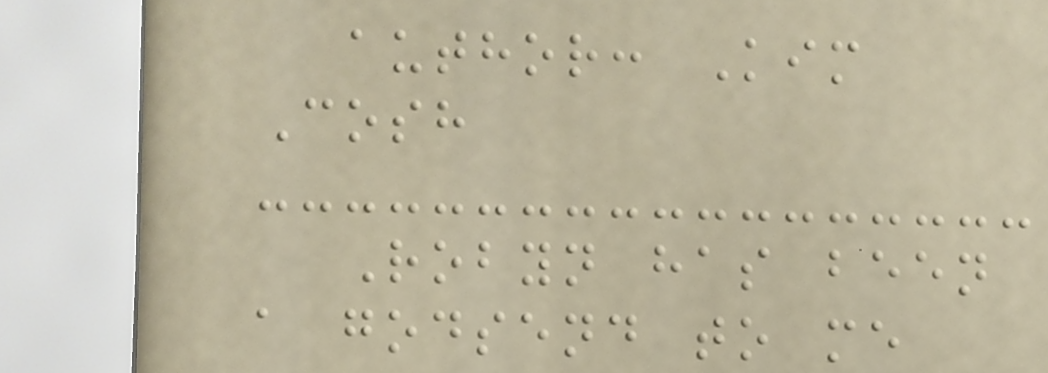author: Kim
Cosh
Robyn has been
a godsend to me
